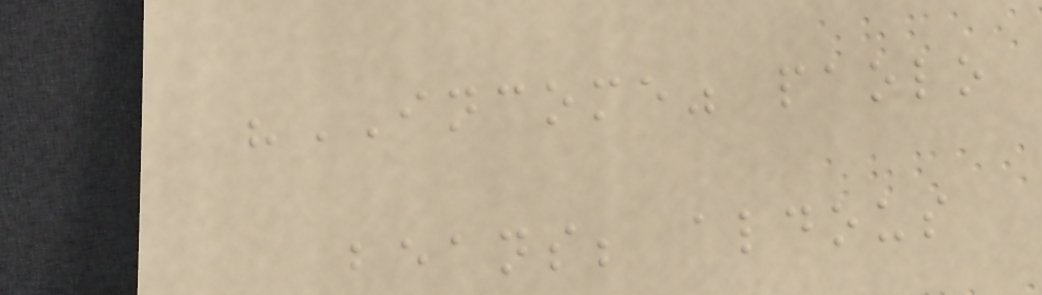"INCOME" paolo
beans; aldous
